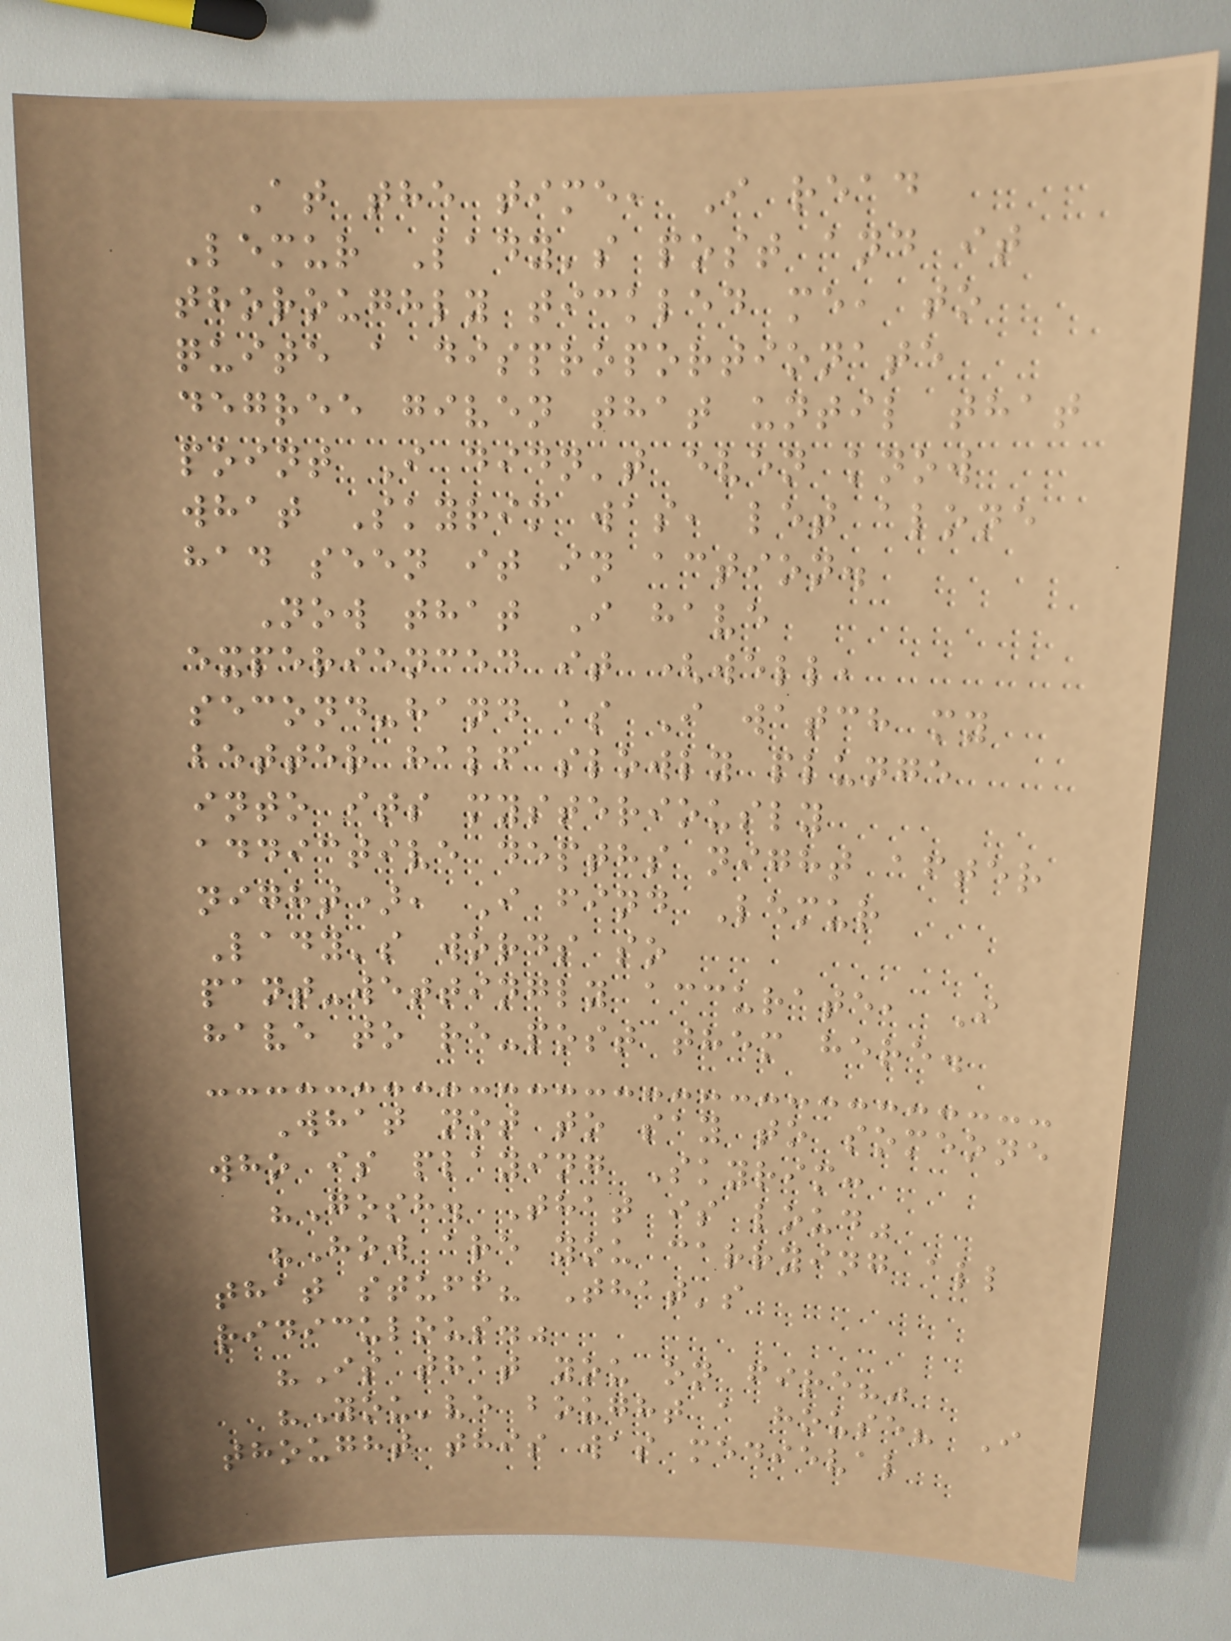At the time, I read
Lemur Lady's post and it
thoroughly tickled me, to
quite a disproportionate
degree given that until that
point I didn't even know
what Skyrim was, let alone
had seen it in action.
Now that I have
experienced it (well,
second-hand as I watch my
better half slowly plunge
into its mysteriously
addictive depths night after
night), I find Lemur
Lady's words so
pant-wettingly accurate, I
have to re-post them here.
What not to say to someone
who is playing Skyrim:
"Gosh. That is loud"
"How are you carrying all
that stuff? That's
ridiculous."
"Is that you on fire?"
"You've bought a house? I
thought this was medieval
